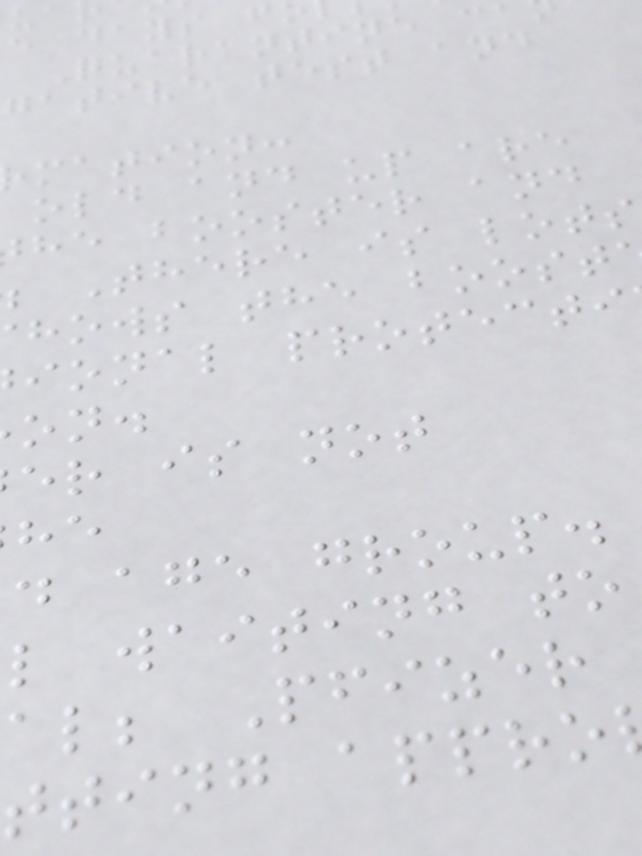e days f
Quarantine c
gative test and
mation:
old and up are
he booster and
There is lots
hows the boost
ional protecti
er is not
d age group.
l waiting to
al; Pfizer
tting appro
